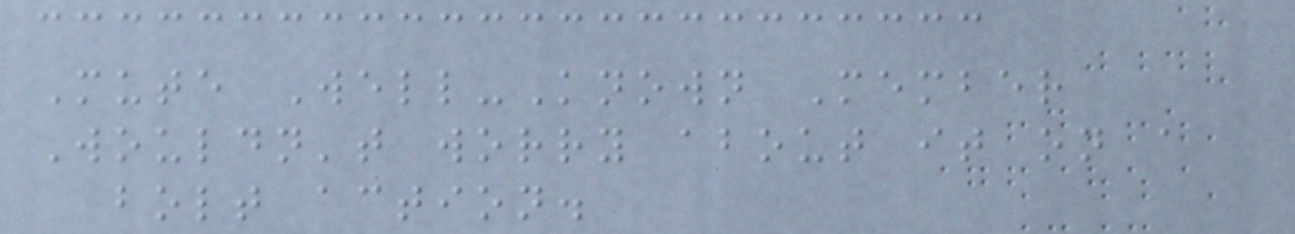Mute Well-Known Member
Wouldn't worry about it on a
bolt action.
